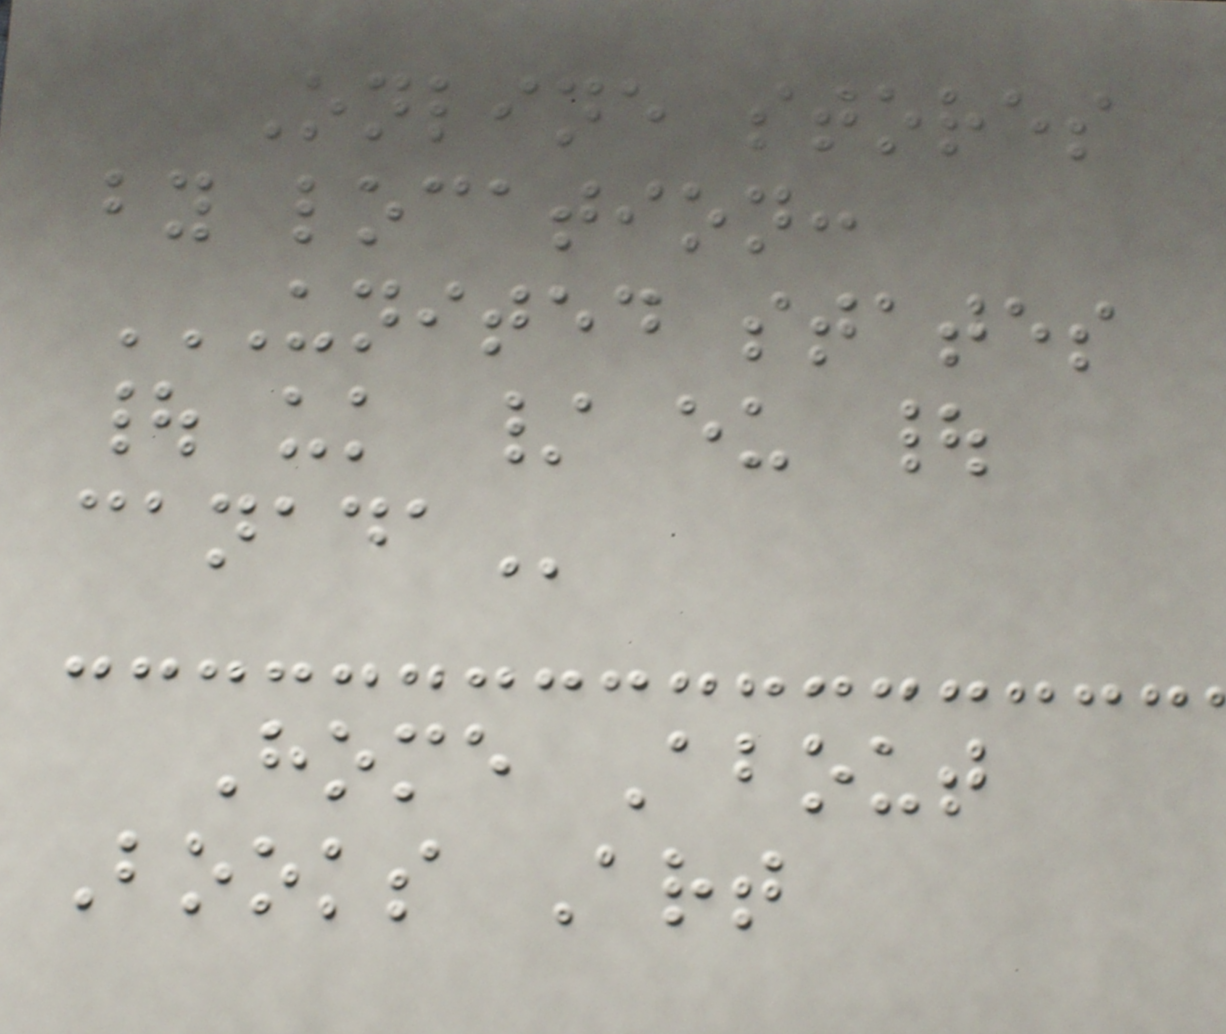Online stores
by location:
UNITED STATES
| UK / EU |
CANADA
Home About
Books Art
